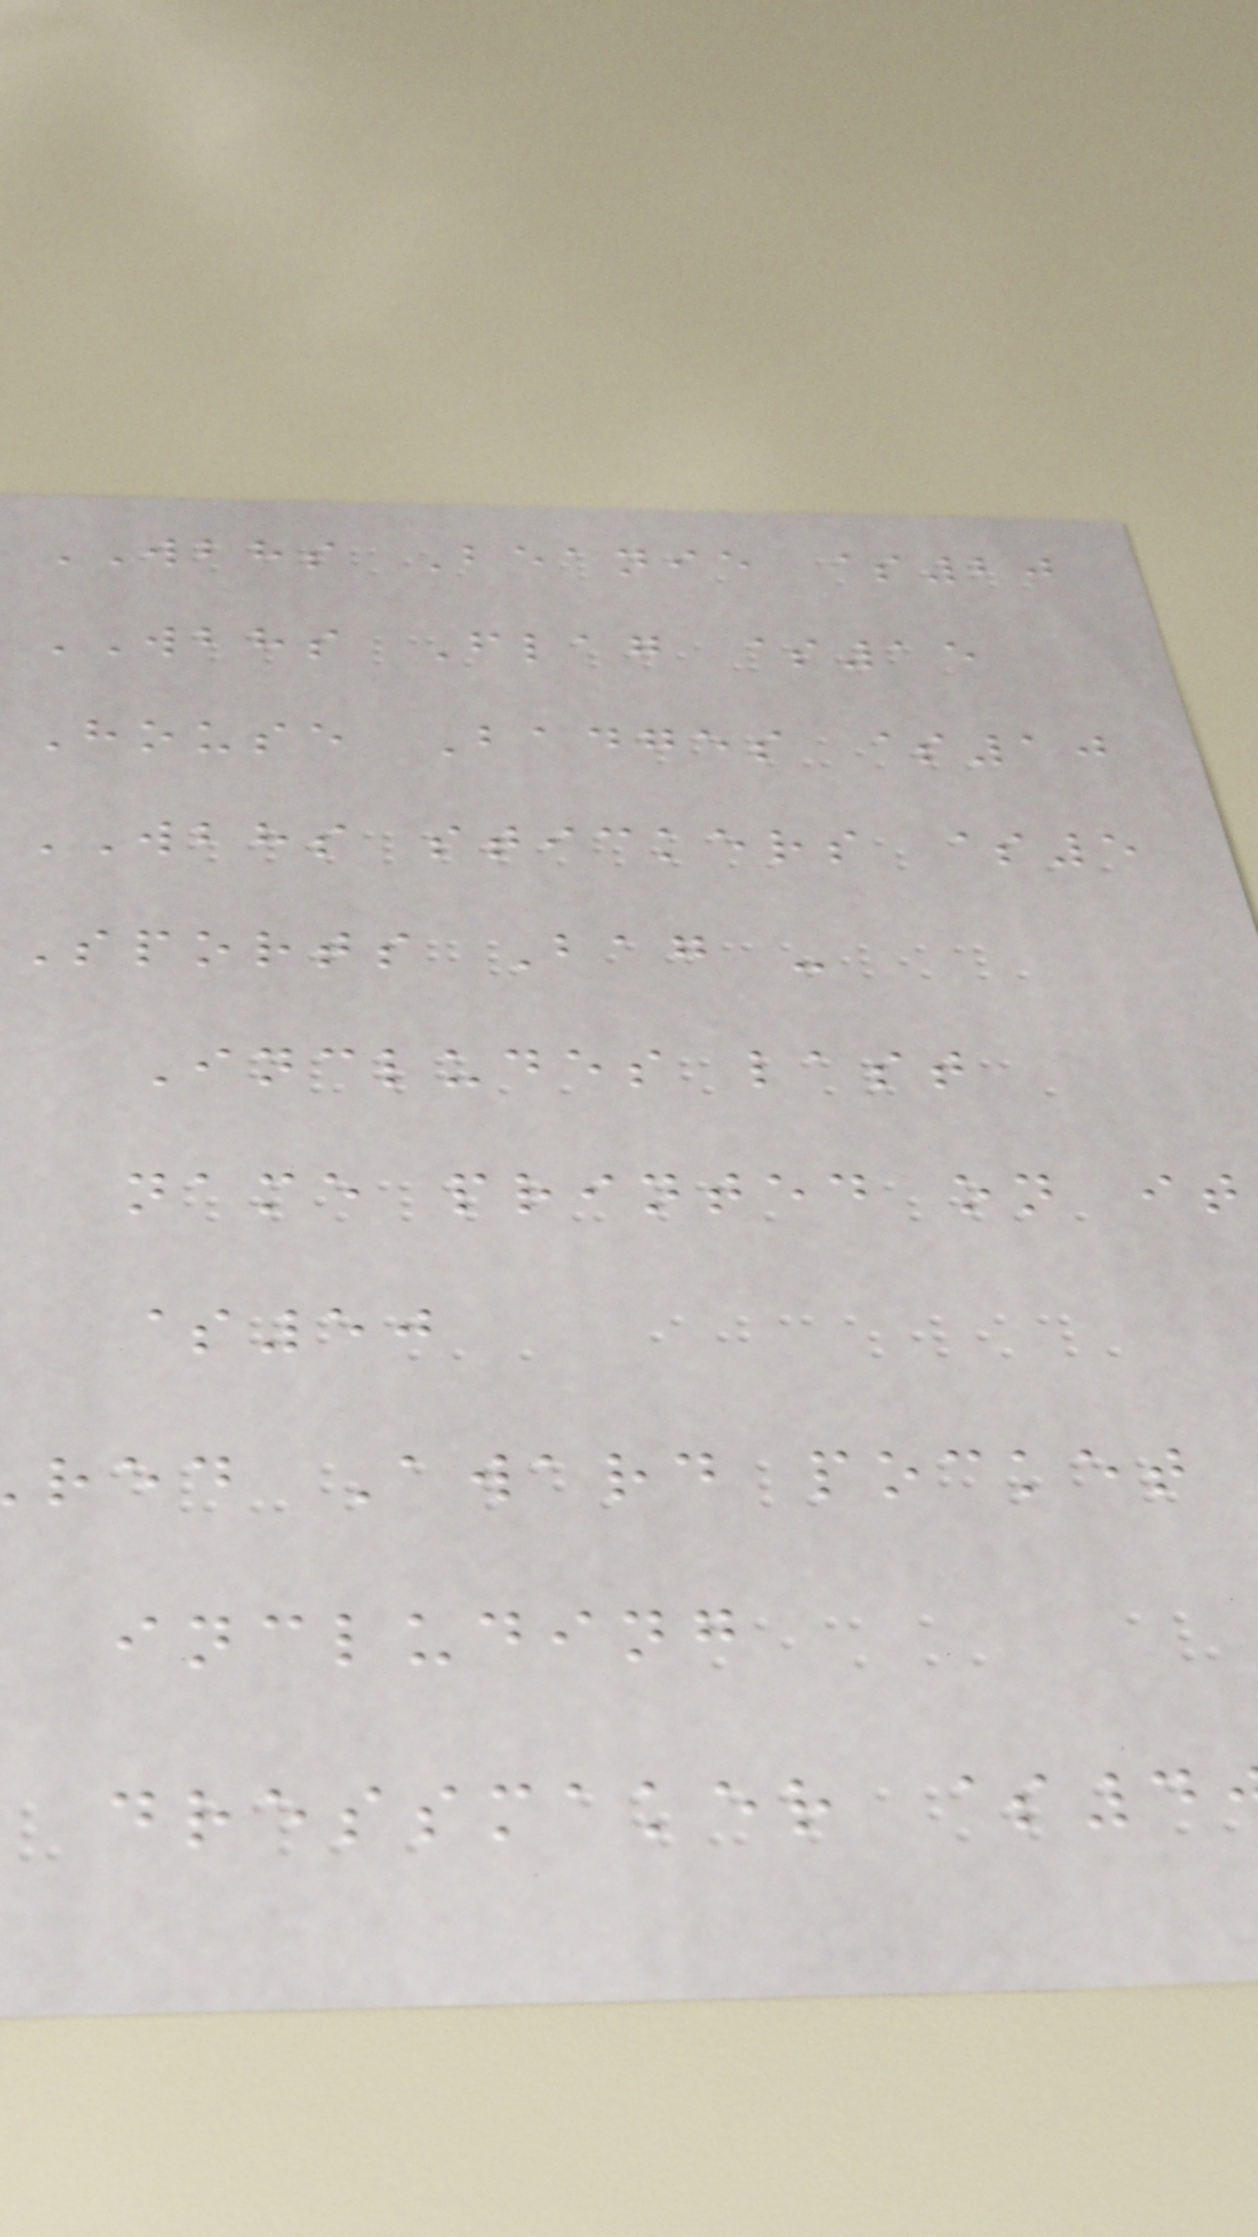WBHS Beanie $20
WBHS Flag $15
House Badges $10
WBHS stickers $5
Sports Bag -
Includes last
name printed on it
$50
red Award pocket
including
dressmaker $4
